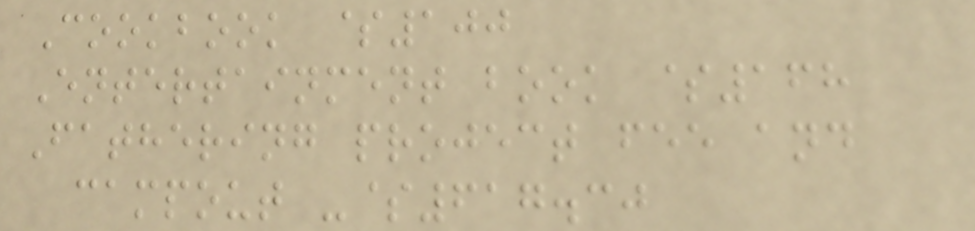Cookbook $100
Entertainment book $168
Fathering project fee and
campout -$617.30
